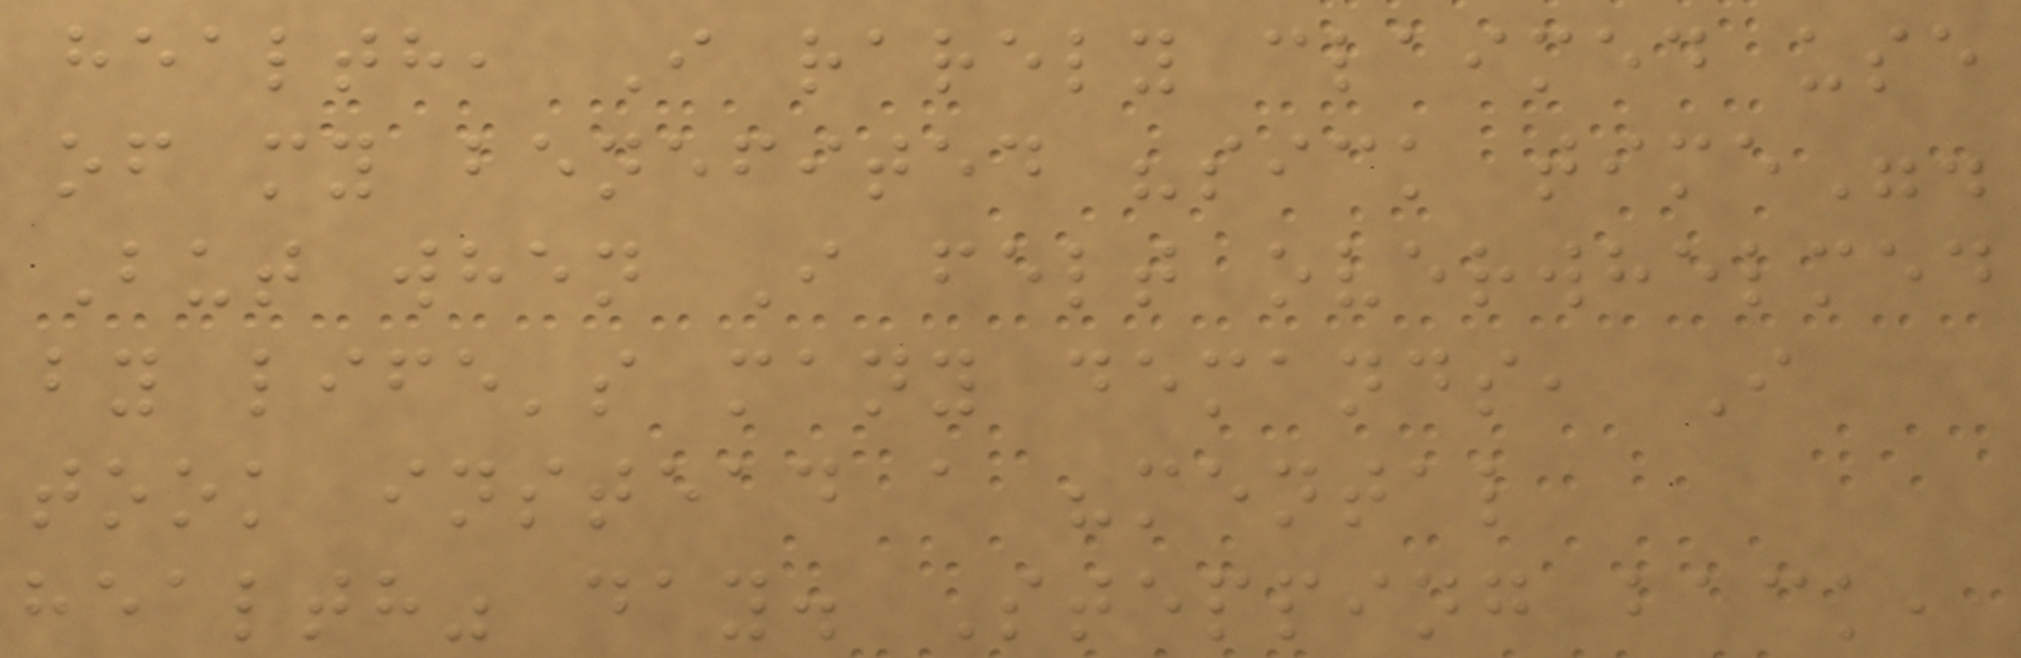health, I rarely claimed use
of my benefited "sick time".
But when I felt overwhelmed
by life's many demands, I
took instead a "mental
health" day. Stepping back,
